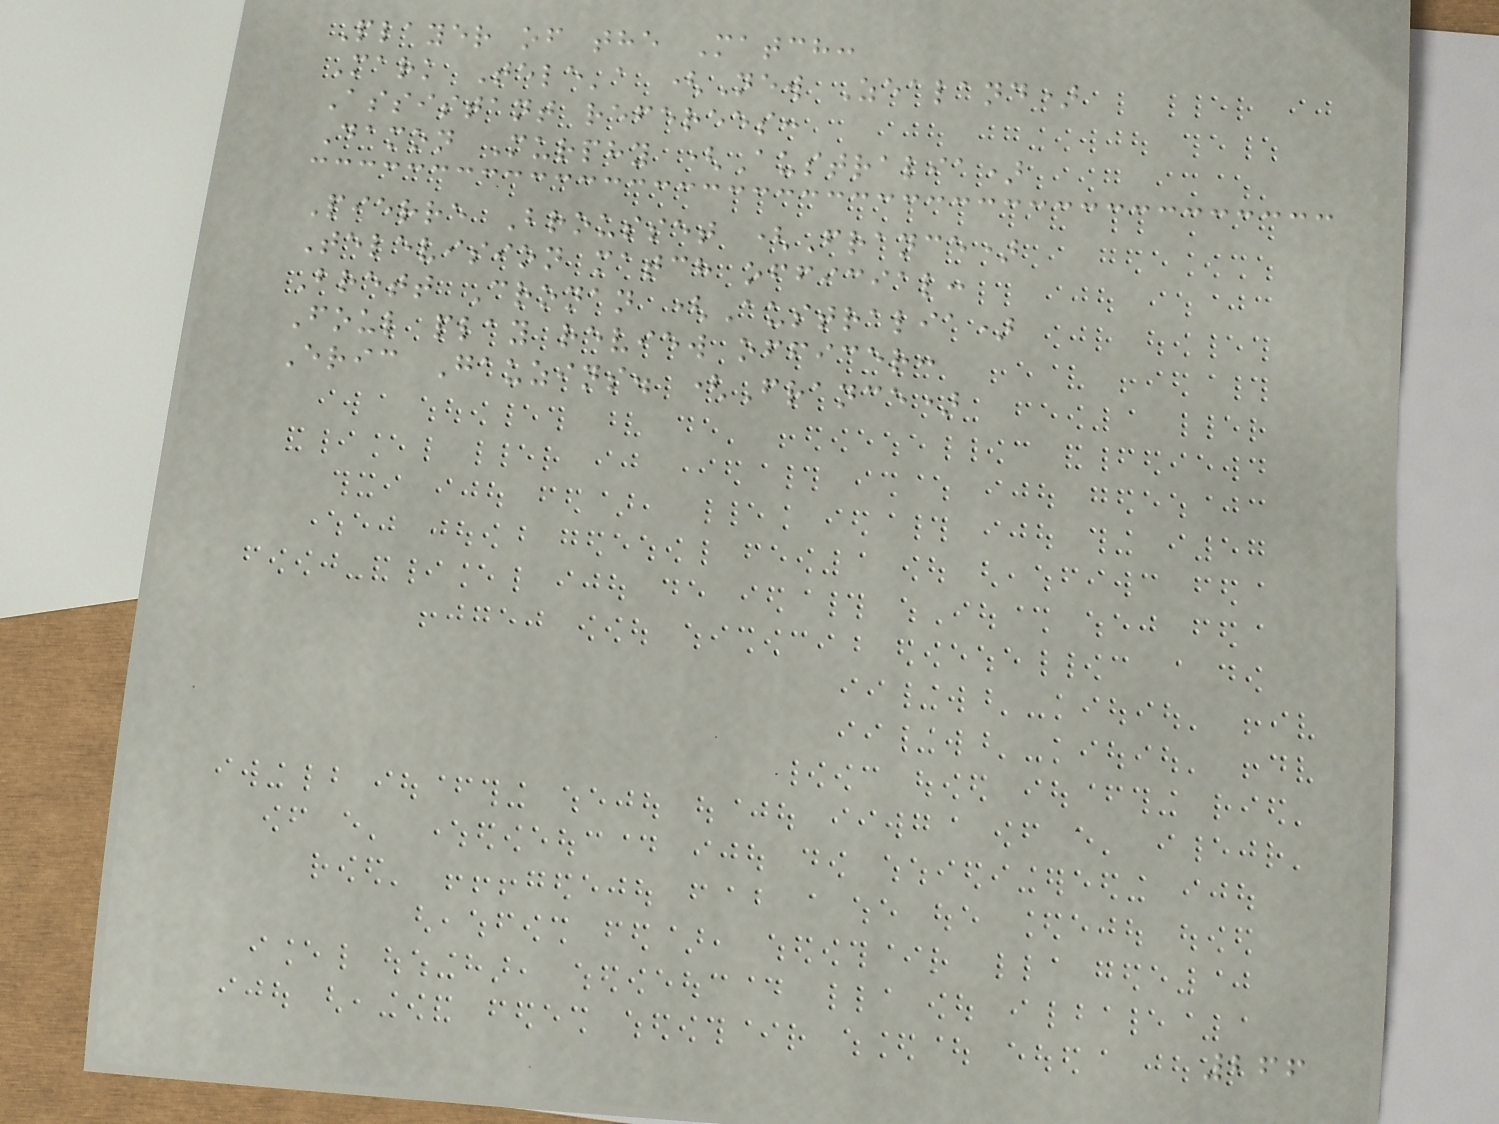Player of the Match:
Mark Tele'a (New Zealand)
Assistant referees:
Damon Murphy (Australia)
Pierre Brousset (France)
Television match official:
Brett Cronan (Australia)
Foul play review officer:
Eric Gauzins. (France)
266
